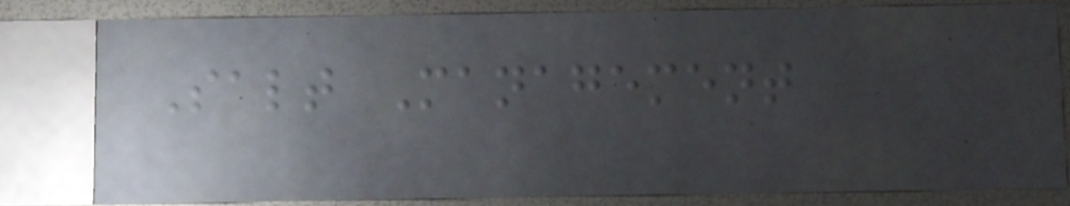Salt Management
